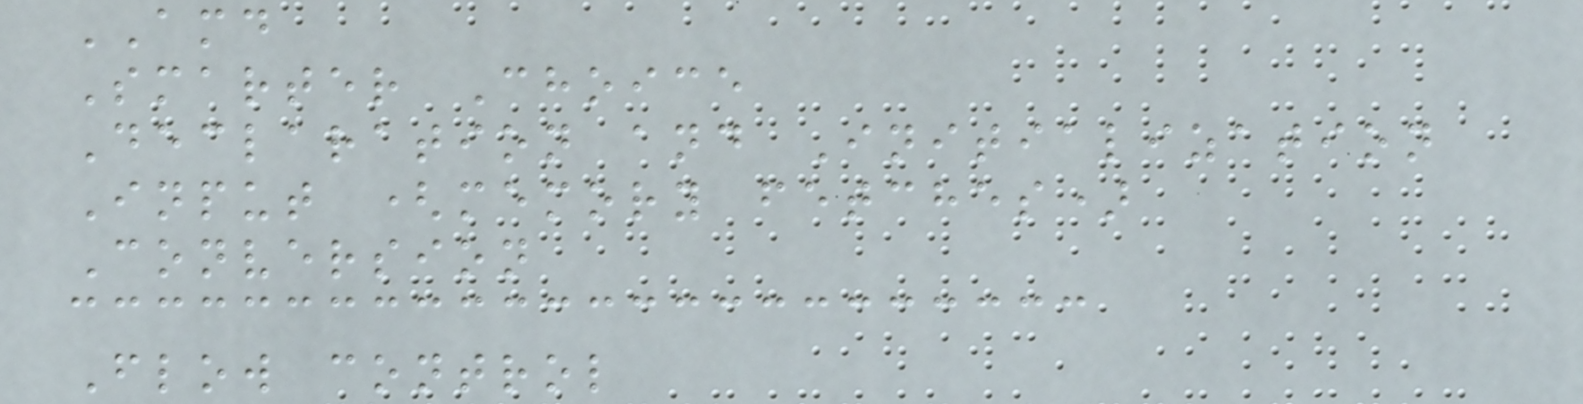AMD
Smarter Choice
Declaration and Initialization
Input (memory fetches)
Conversion
Flow control
